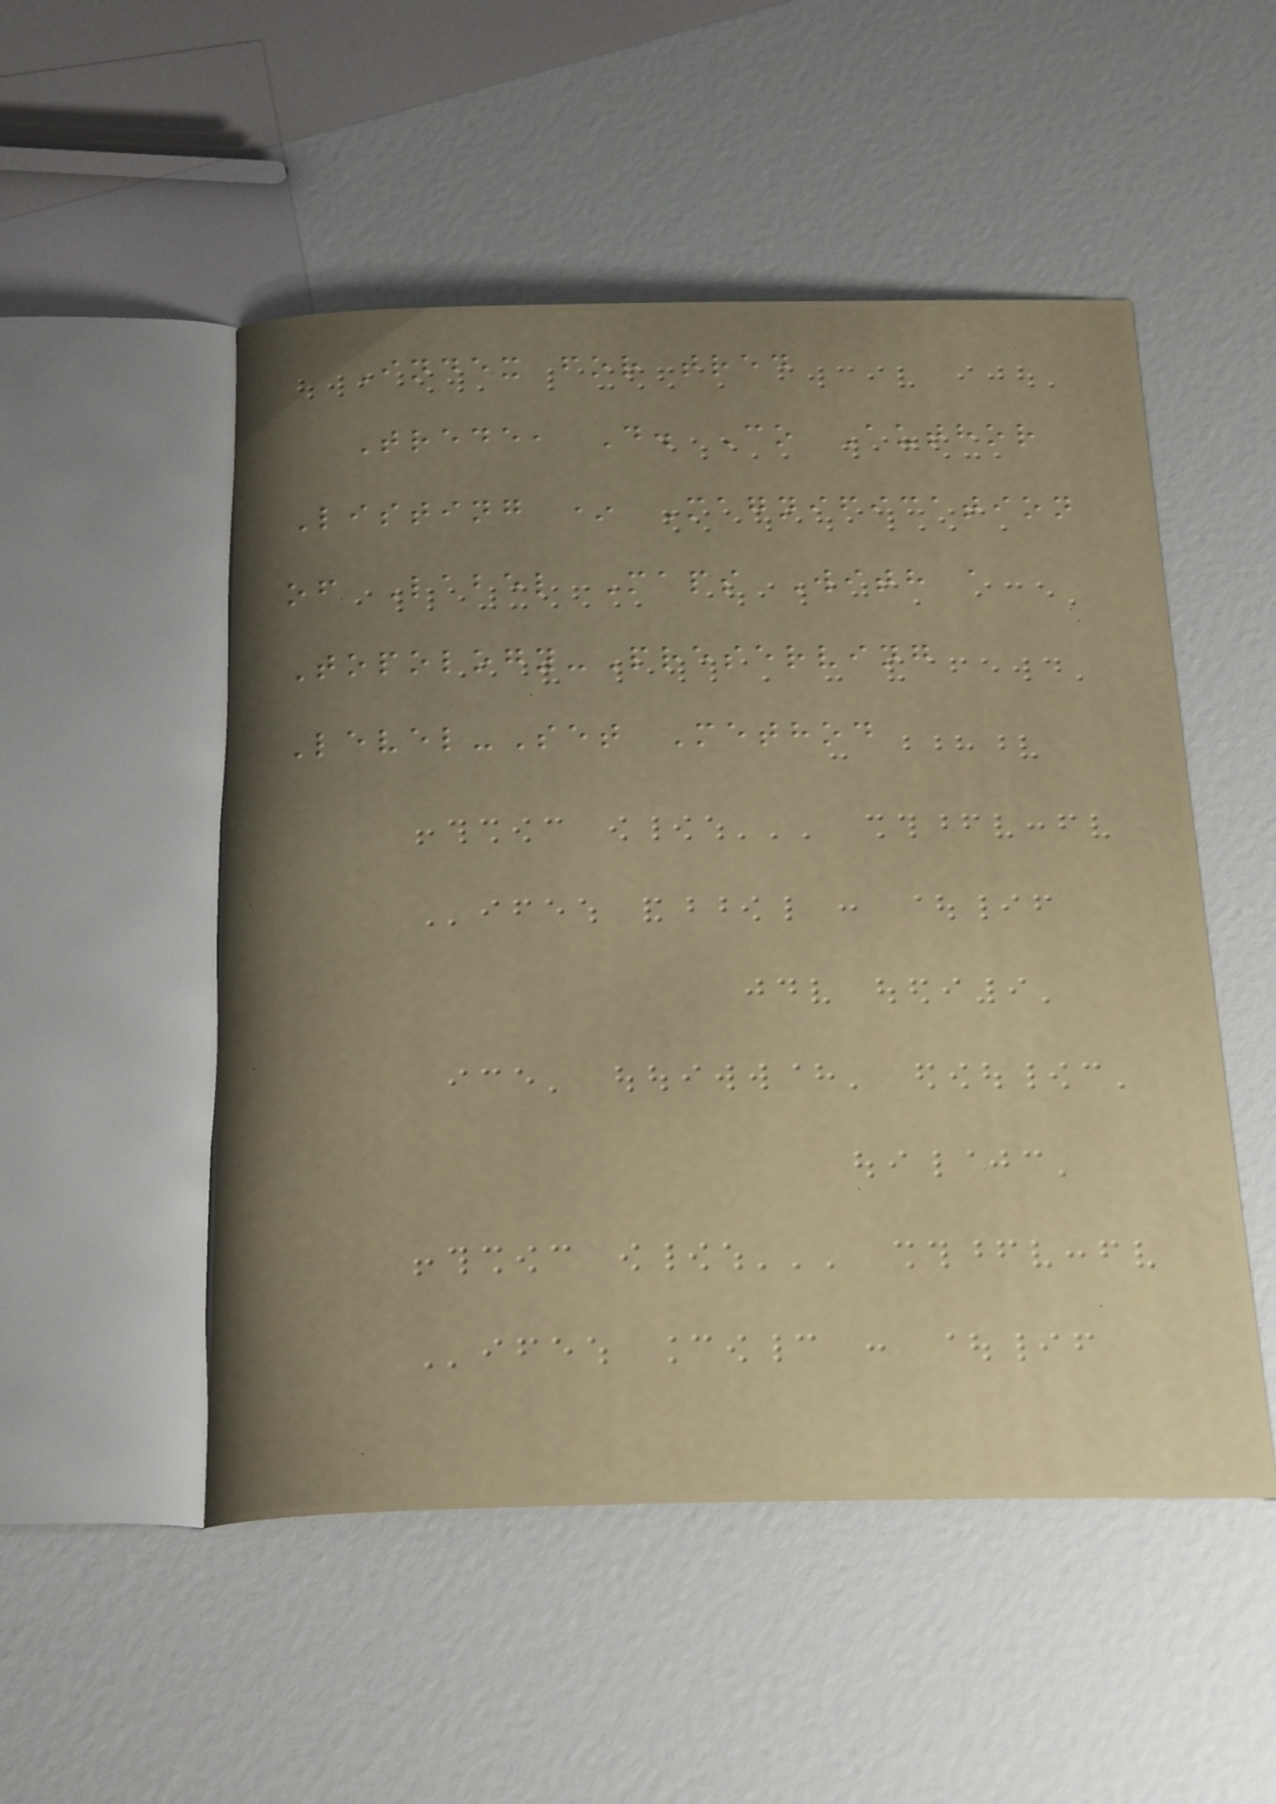Index for tred
Trede, D. Co Author
Listing * Magnification
of Label Maps With a
Topology-Preserving
Level-Set Method
